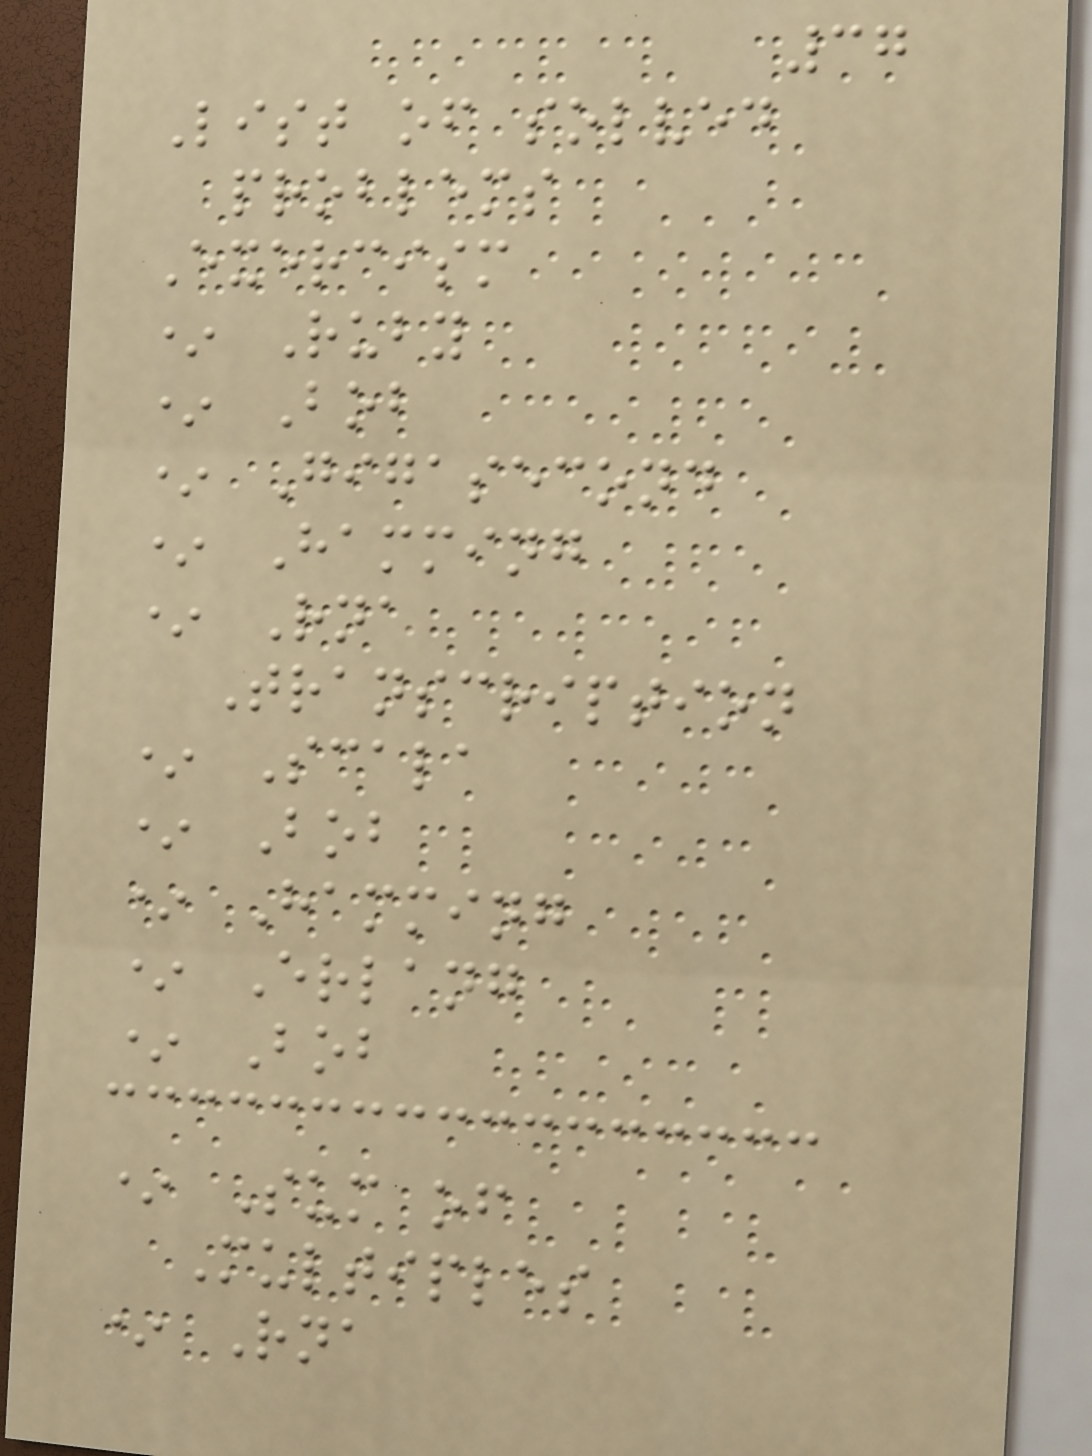37
List of solved
problems
Exercism
* Ruby
* Bob
* Gigasecond
* Hamming
* Rna
Transcription
* Scala
* Bob
* Hamming
* Erlang
* Bob
* Sum of
Multiples
* Rna
